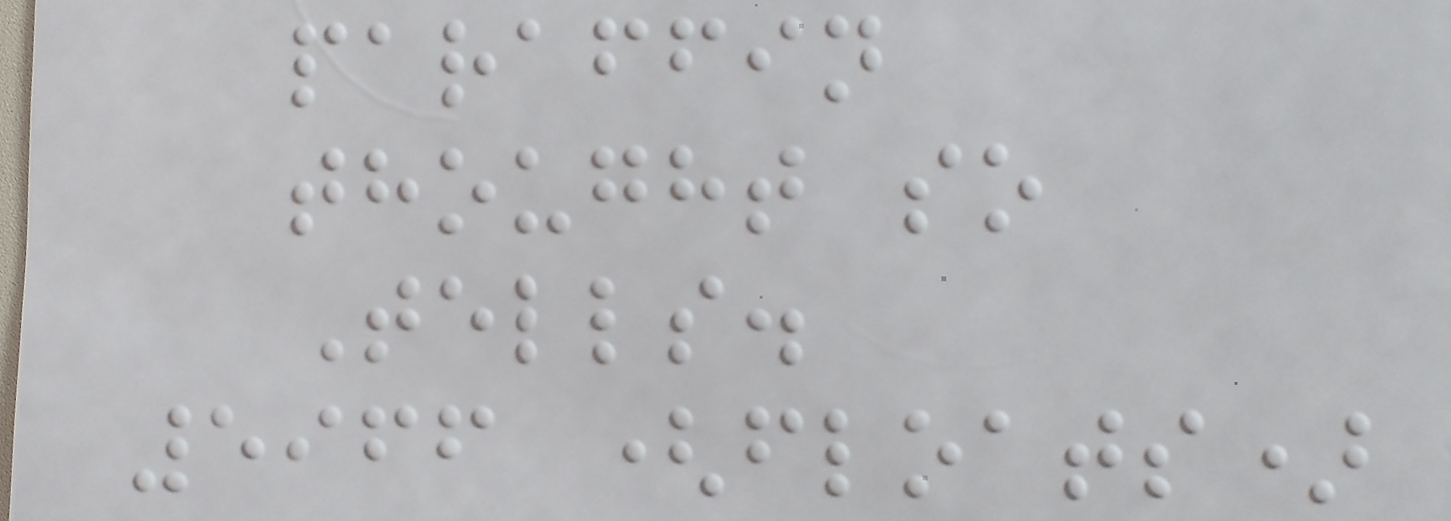paraffin
thought so
Tells.
5966 (floats)
